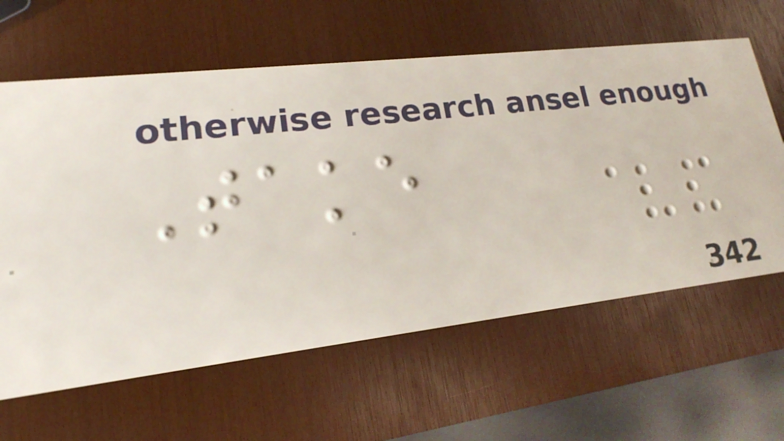Take
